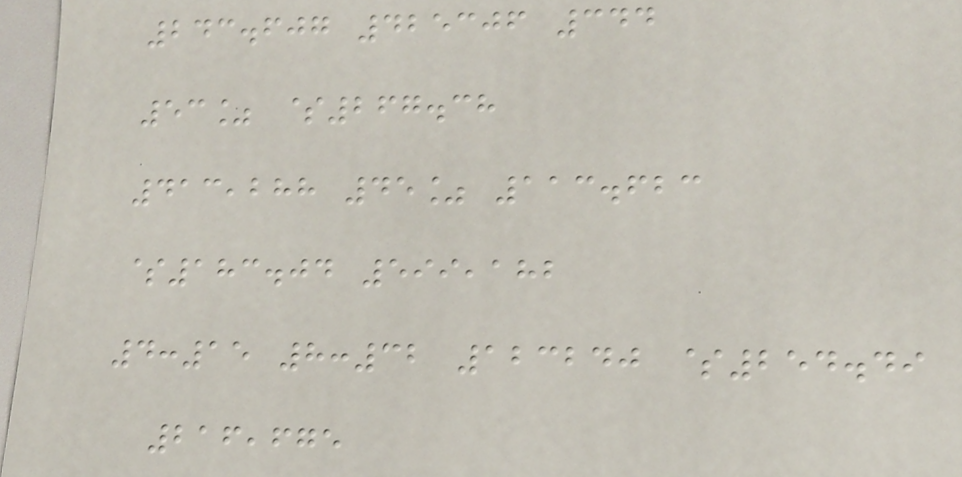243.607 425306 344
53% $267.38
413,288 45% 113.623
$183.04 599,182
4:15 8:32 123240 $254.49
216,675
